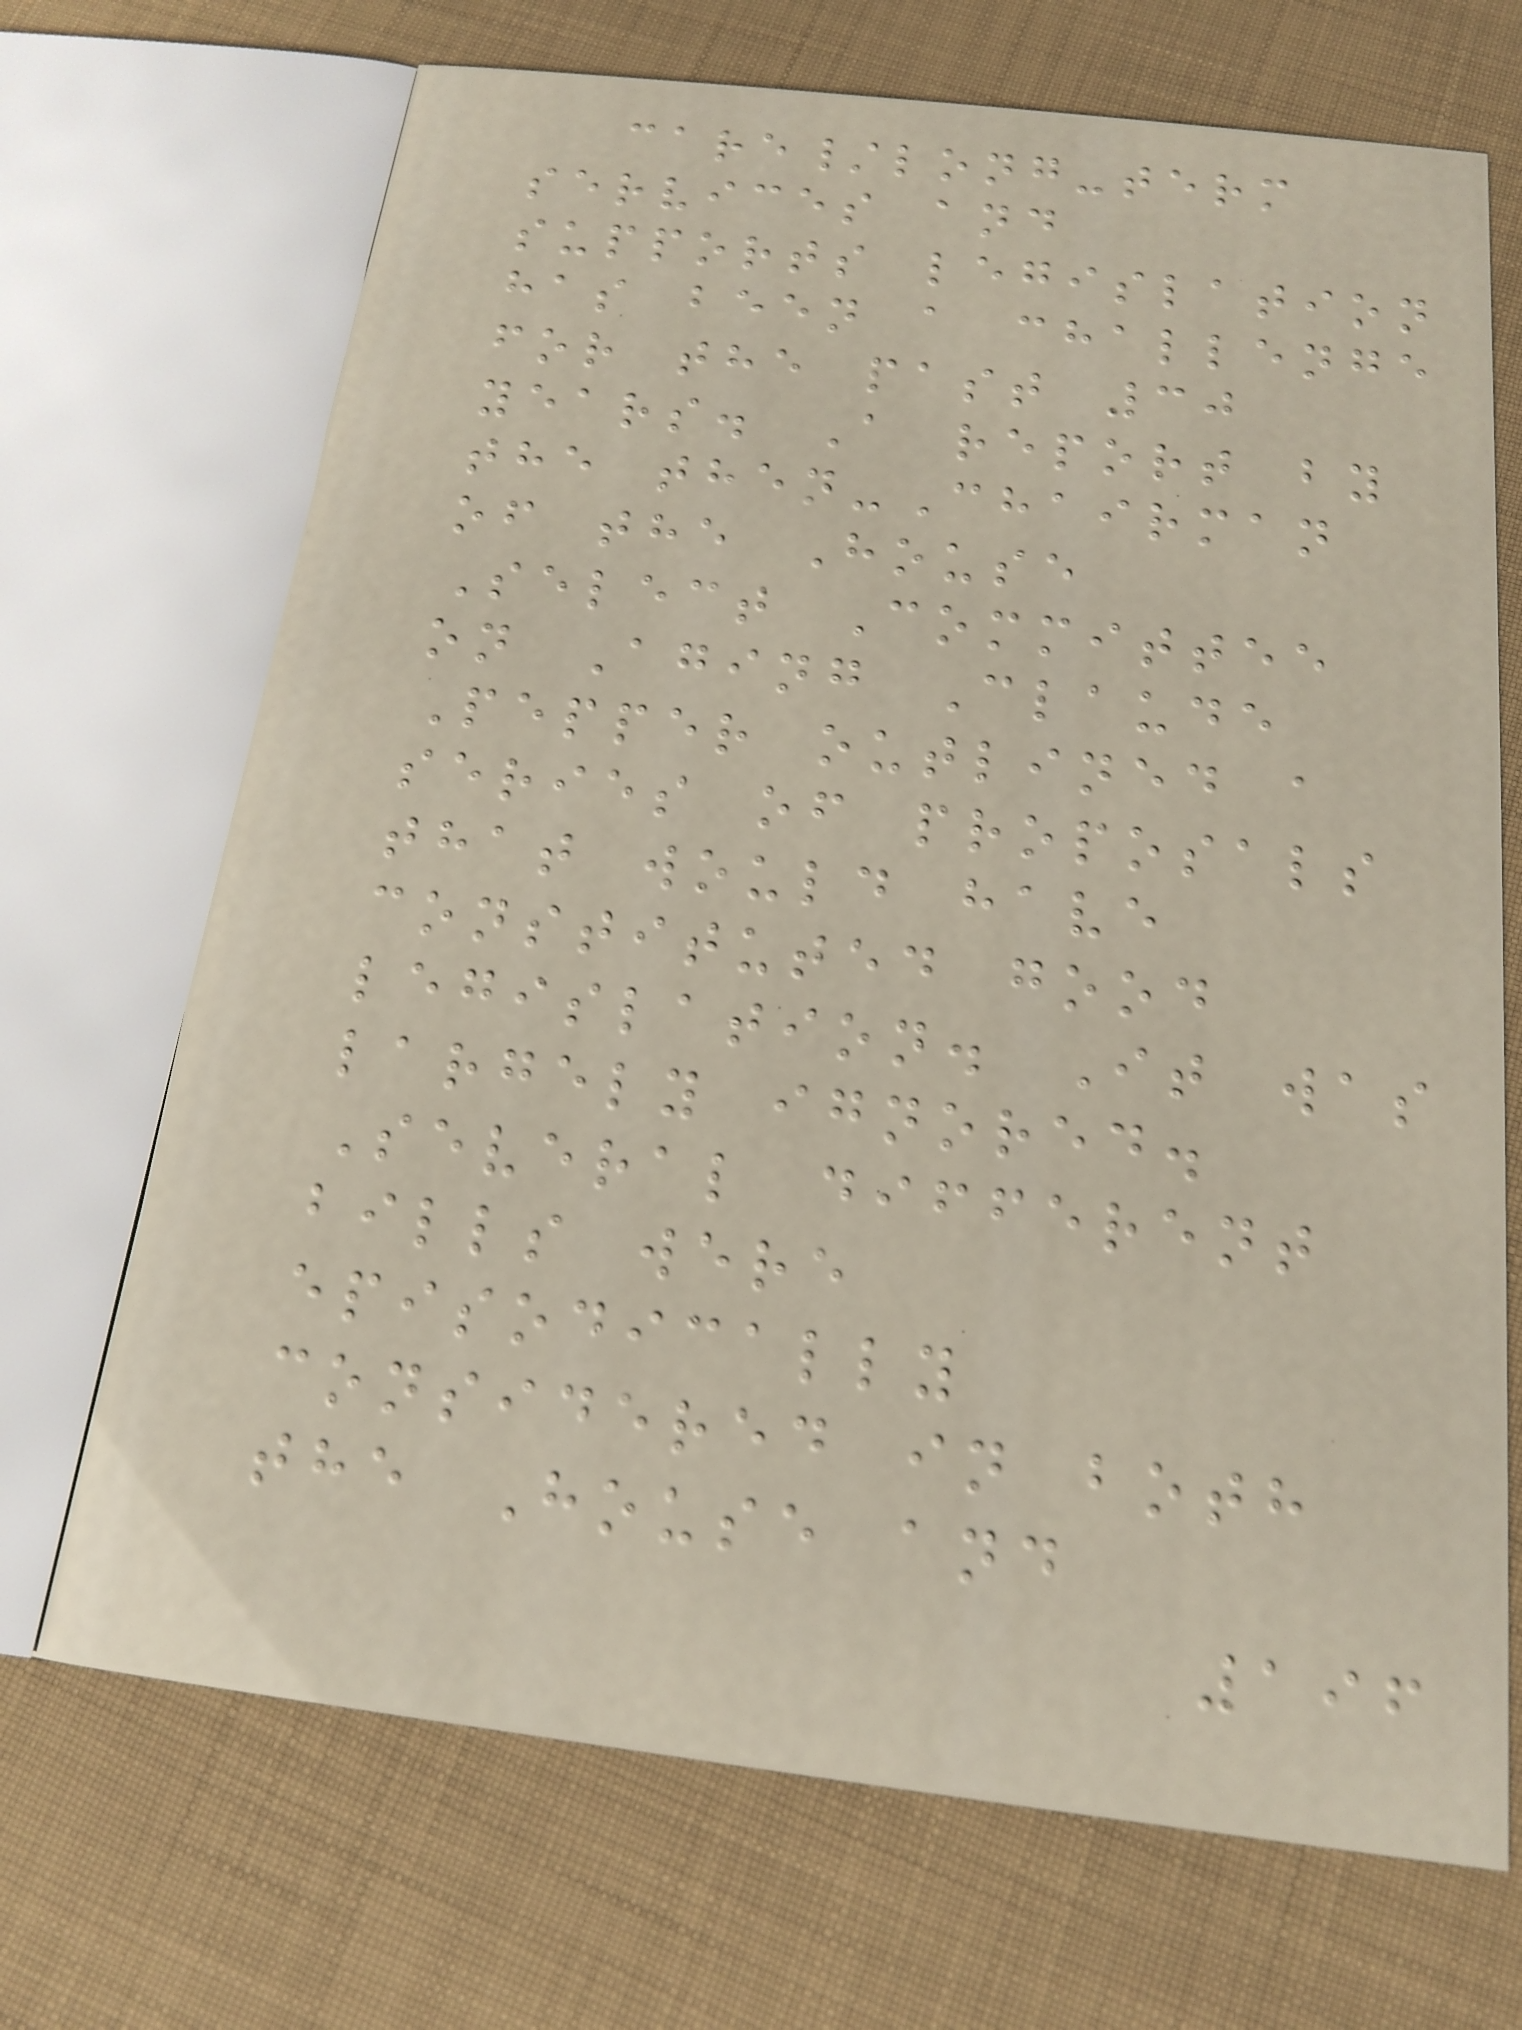care/long-term
services and
supports legislation
has been a challenge
for the past 30
years. A report by
the then-Chairman
of the House
Select Committee
on Aging Claude
Pepper outlined a
series of proposals
that would have
constituted good
legislation. It was
largely ignored.
Several different
bills were
episodically
considered in both
the House and
196
